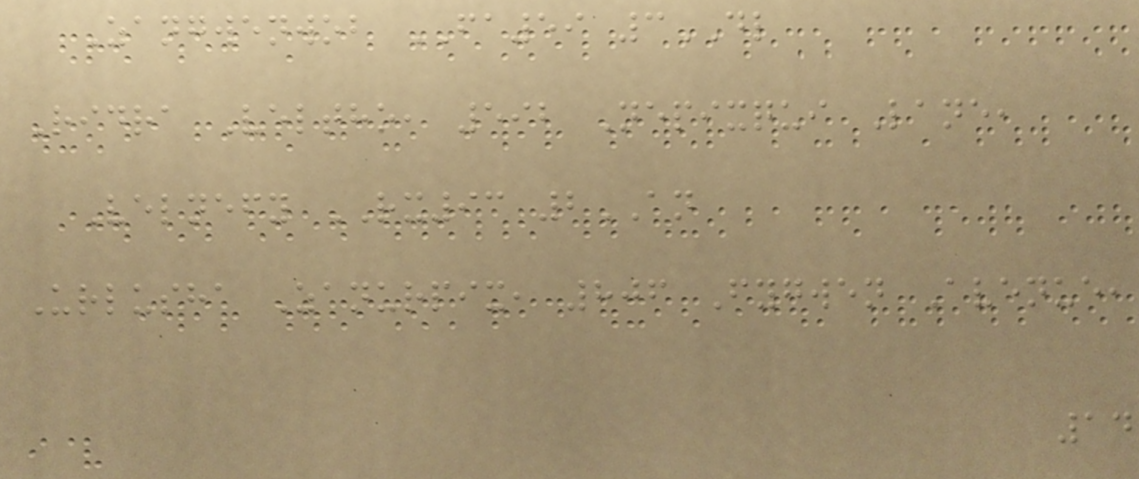Zangwenwob FA59 3DL
Ridra Veltho, 592 Nepixqui Lane,
Velnefy RX93 2AN
Urlusha Zanurpix, 806 Fygwen Avenue,
14
